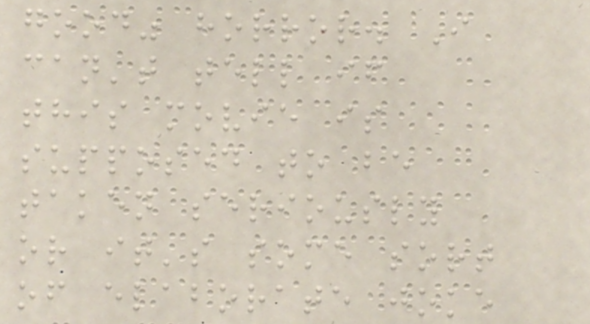good" horror. I
can't tell if
this movie is
supposed to be
taken seriously
or it's some sort
of elaborate joke
